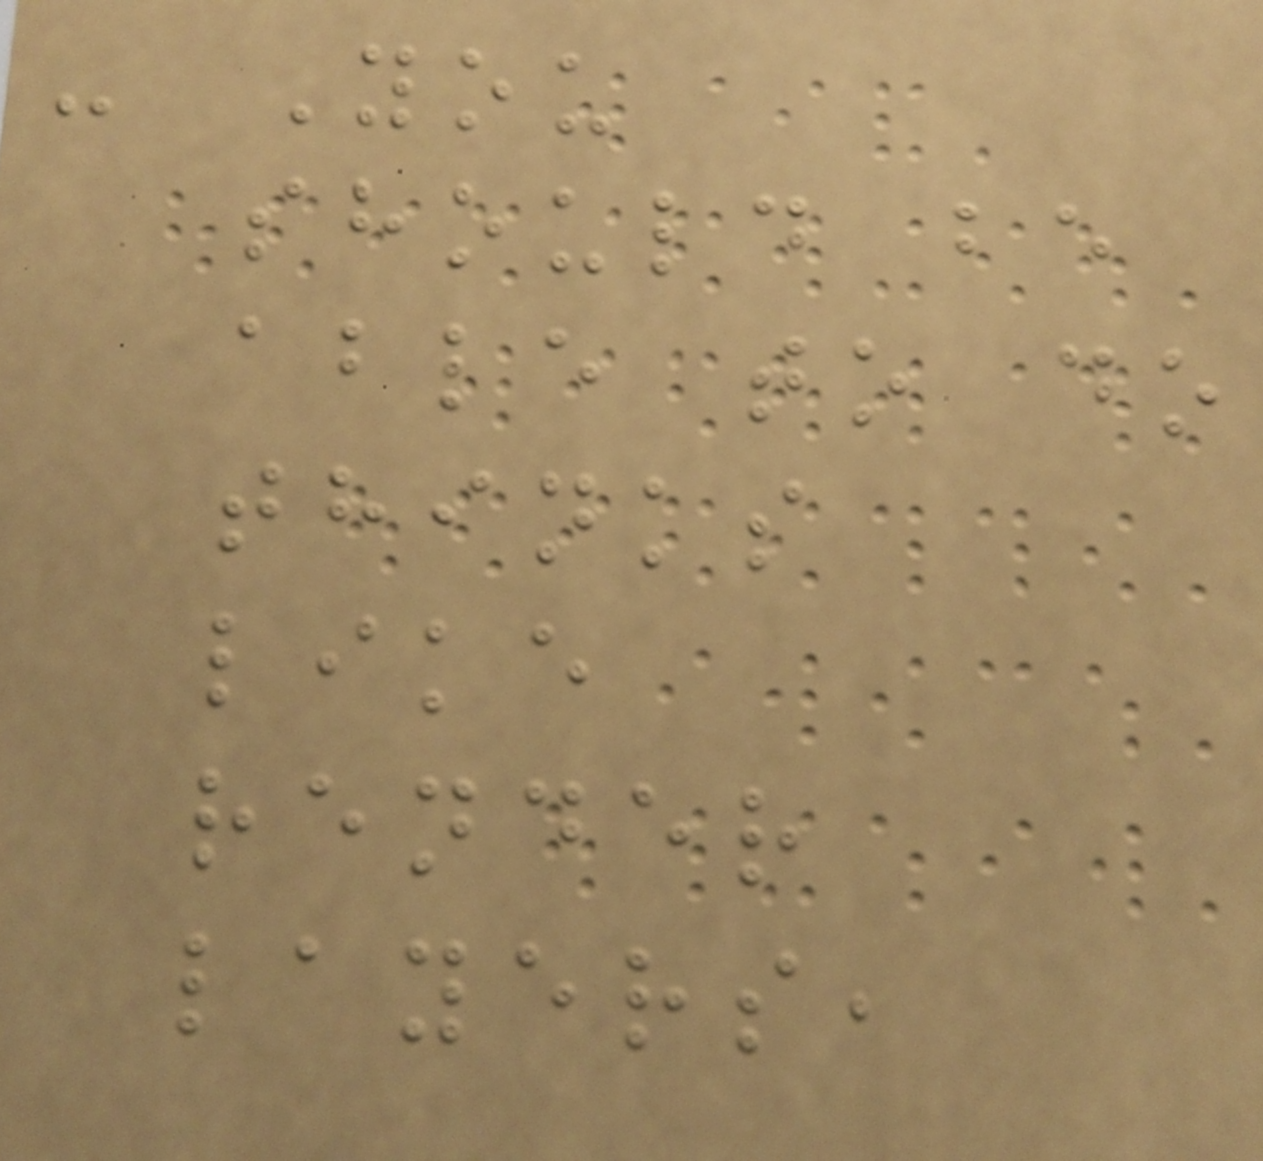- You
should be
able to do
thinks
like
render
layers,
